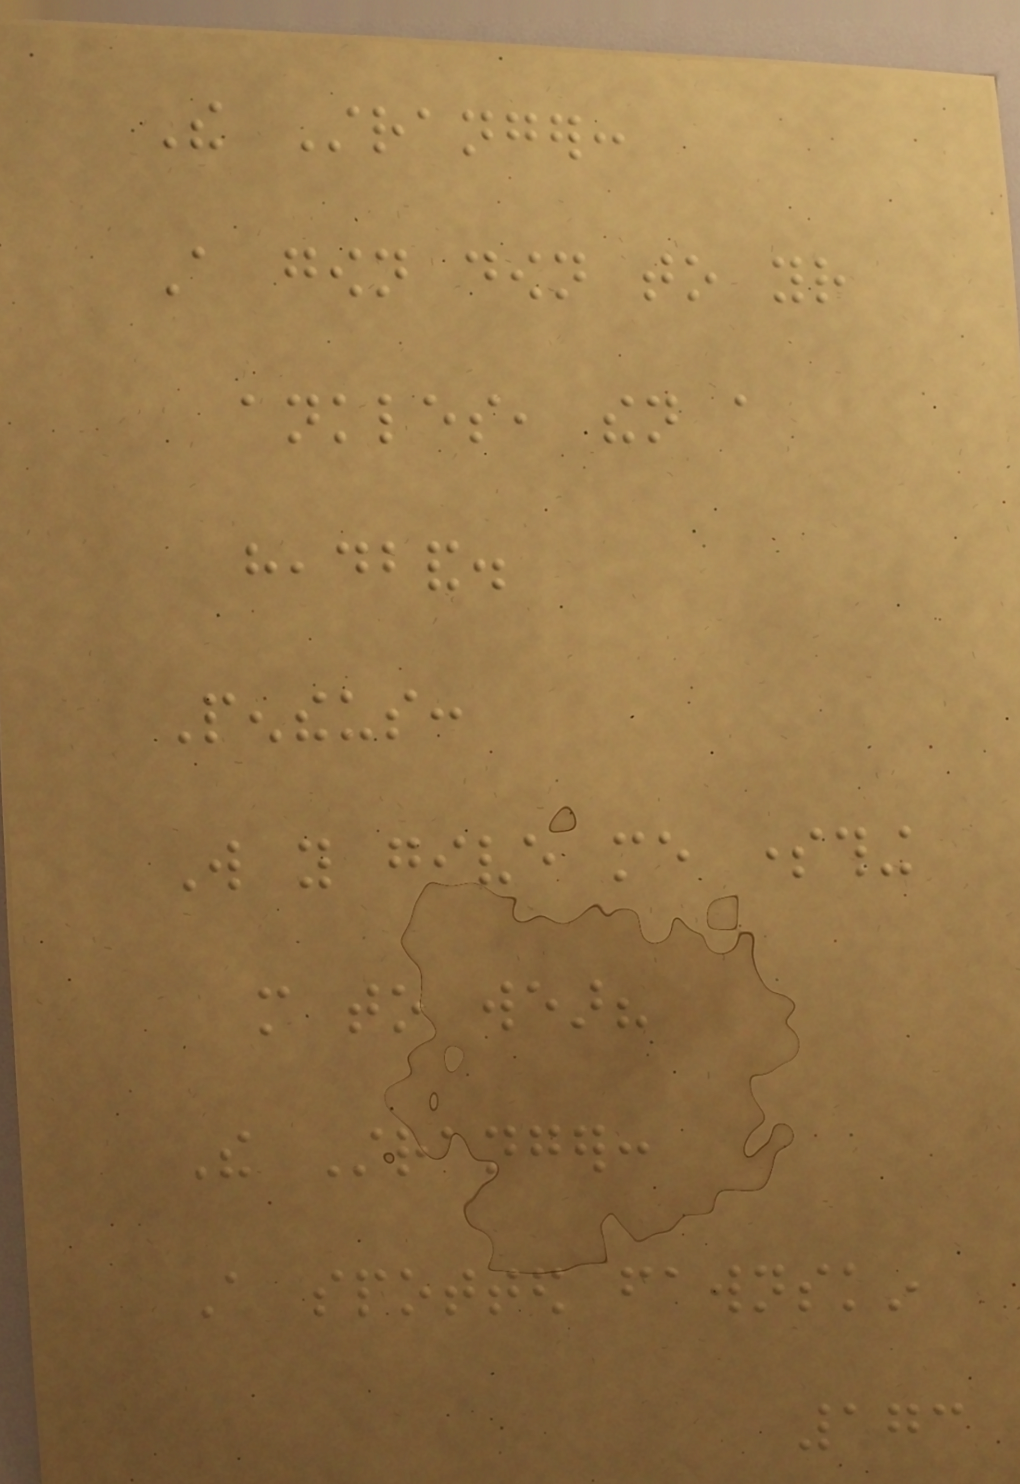The Stranger:
A gown down to your
ankles, then a
headband.
Pentheus:
Will you give me something
more to wear?
The Stranger:
A spotted fawnskin
173
